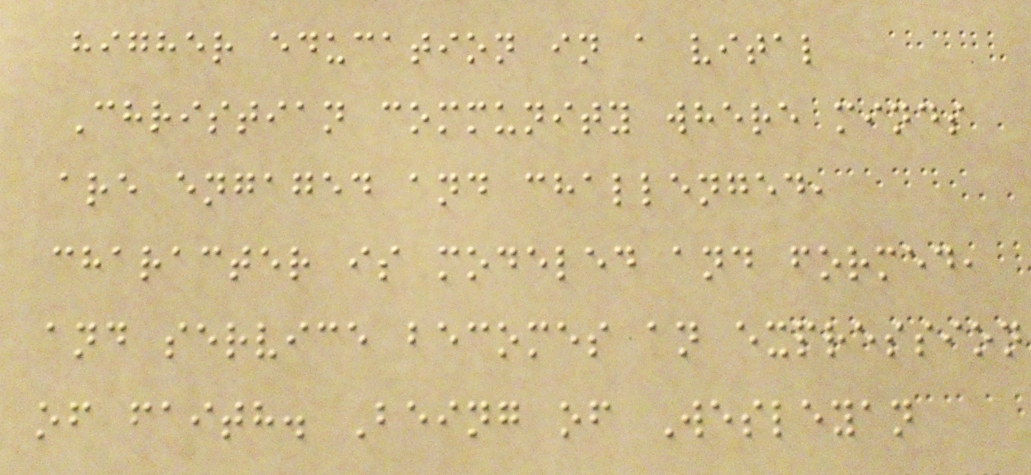higher education in a vital
Christian community where minds
are engaged and challenged,
character is modeled and formed,
and service becomes an expression
of faith. Being of Wesleyan
